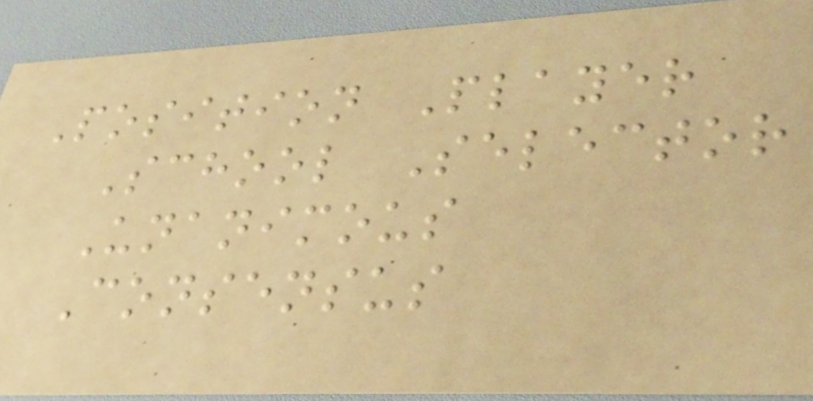Position Player
School Selector
Unanimous
Consensus
